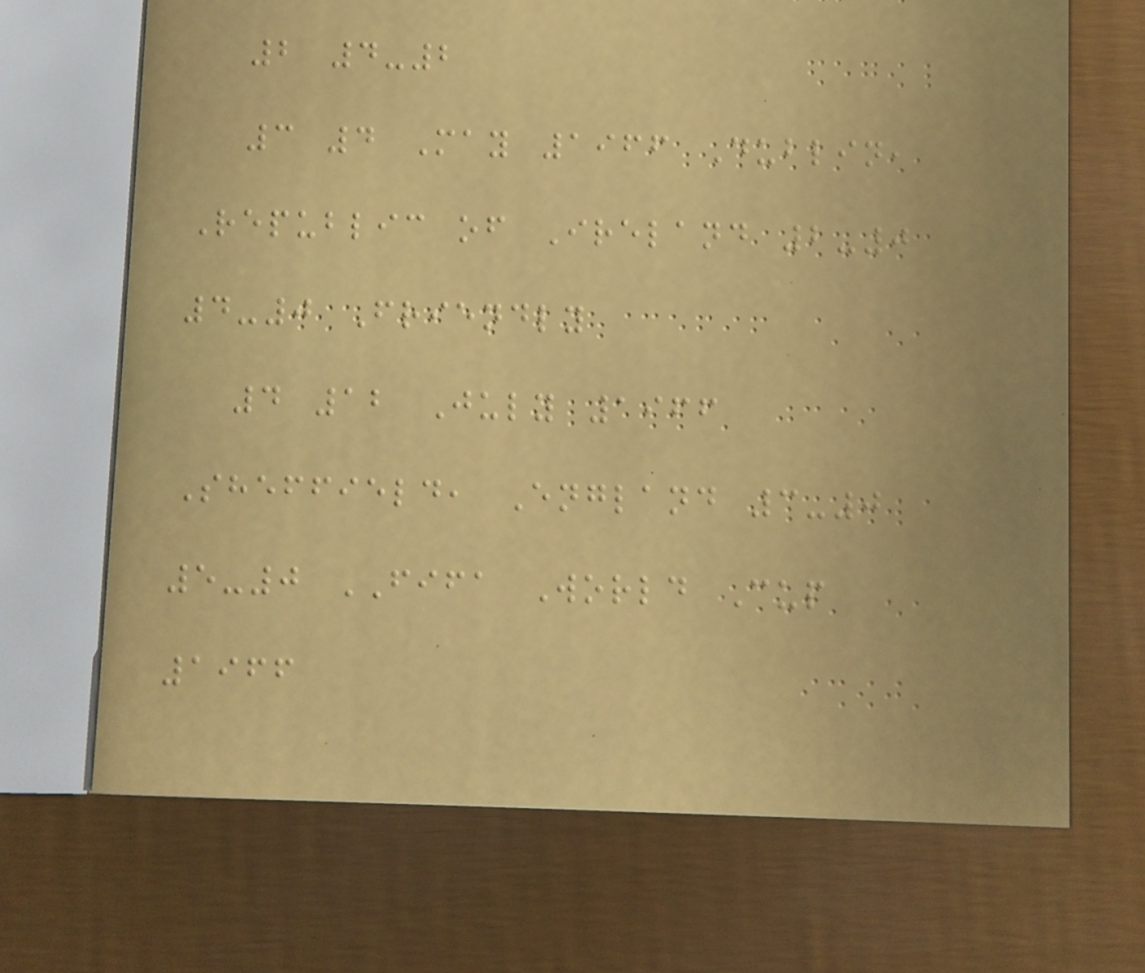2 4-2
3 4 May 1966 Dublin,
Republic of Ireland 2-0
4-0 Friendly
4 12 July 1966
Sheffield, England 3-0
5-0 FIFA World Cup
1966
